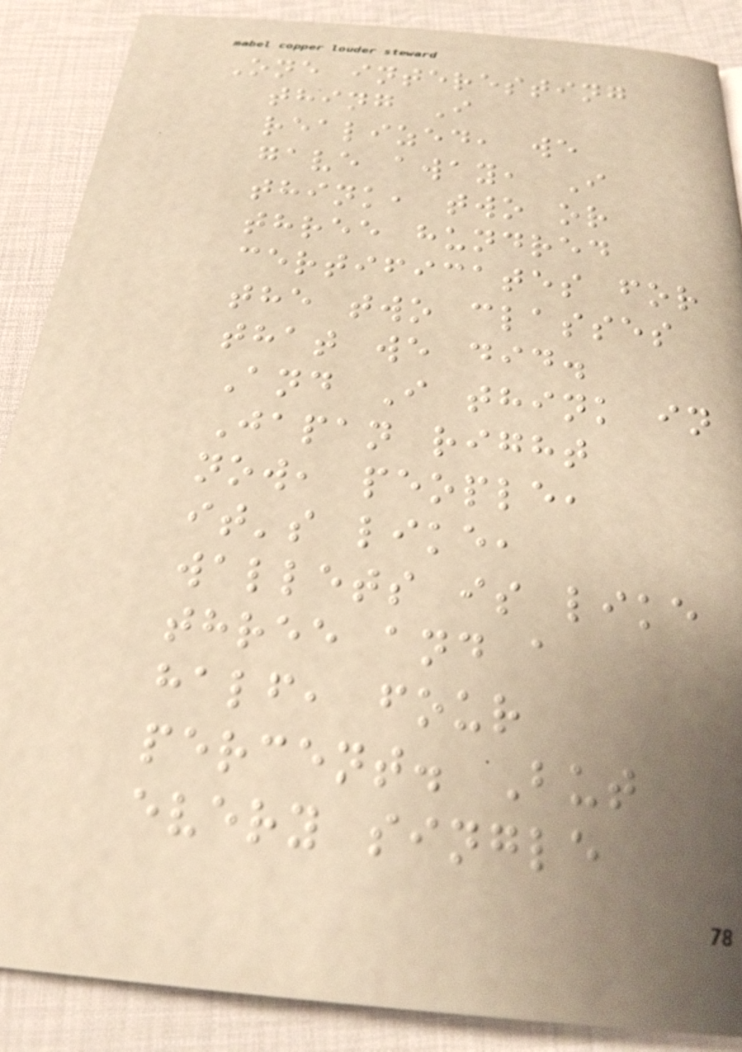One interesting
thing I
realized, we
gave away, I
think, two or
three hundred
certificates for
the two classes
that we did.
And I think in
Japan right
now, people,
it's like,
wallets is like
three and a
half, four
percent. But
every single
